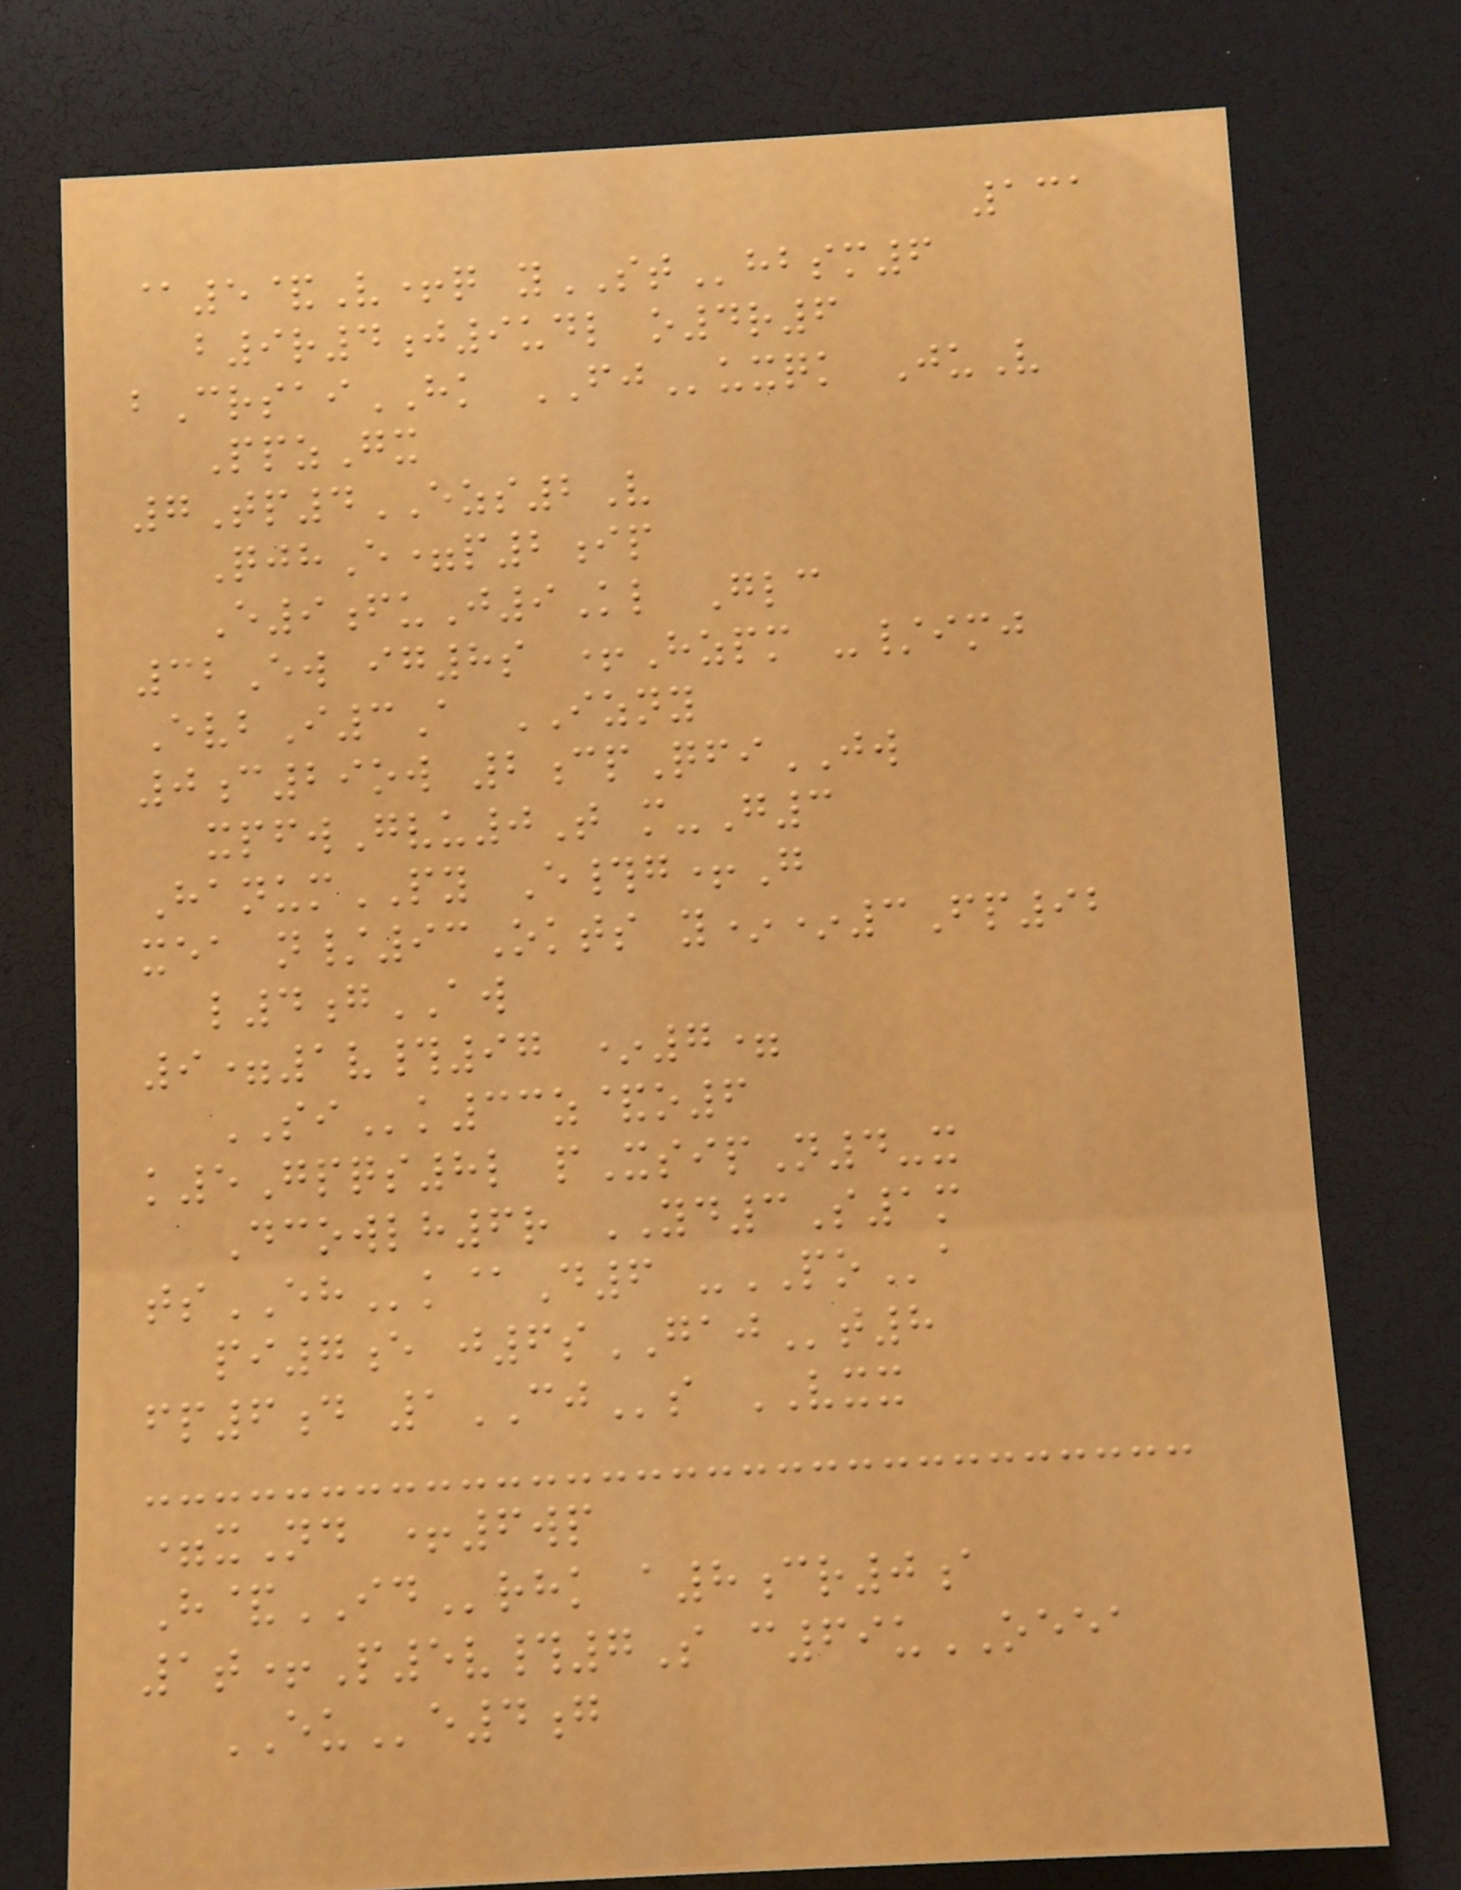131
@5&V+q ySThbsm6
b9r4j9udl o4r6
bCrsaiHK FJuxqk JuV
PpzGx
7Tp4EZS2V
QjhE=p2ip
E9fuJ9Kl Glc
32Ew ig8s +Hzpm -/imj
EvbI3A IZNY
0c29ow 2cpQfiJW
xpfwGvu0T m-G3
HanumPY E#g+G
xea n/93Okts y**3Fp92
l4gAW
9=1v#97 *7=
SIk33z&o6
k5Gpqs8l pXsipN4-x
Dcowlh6r YD3S1m
tsEHk@D6 -POa
pi7e j6sGAJt8
fp6d 1CJs VXX
=xNd +6wp
H&IDrhk a8cr0a
1t+P5v#7S c69uOEEA
EUe4g
